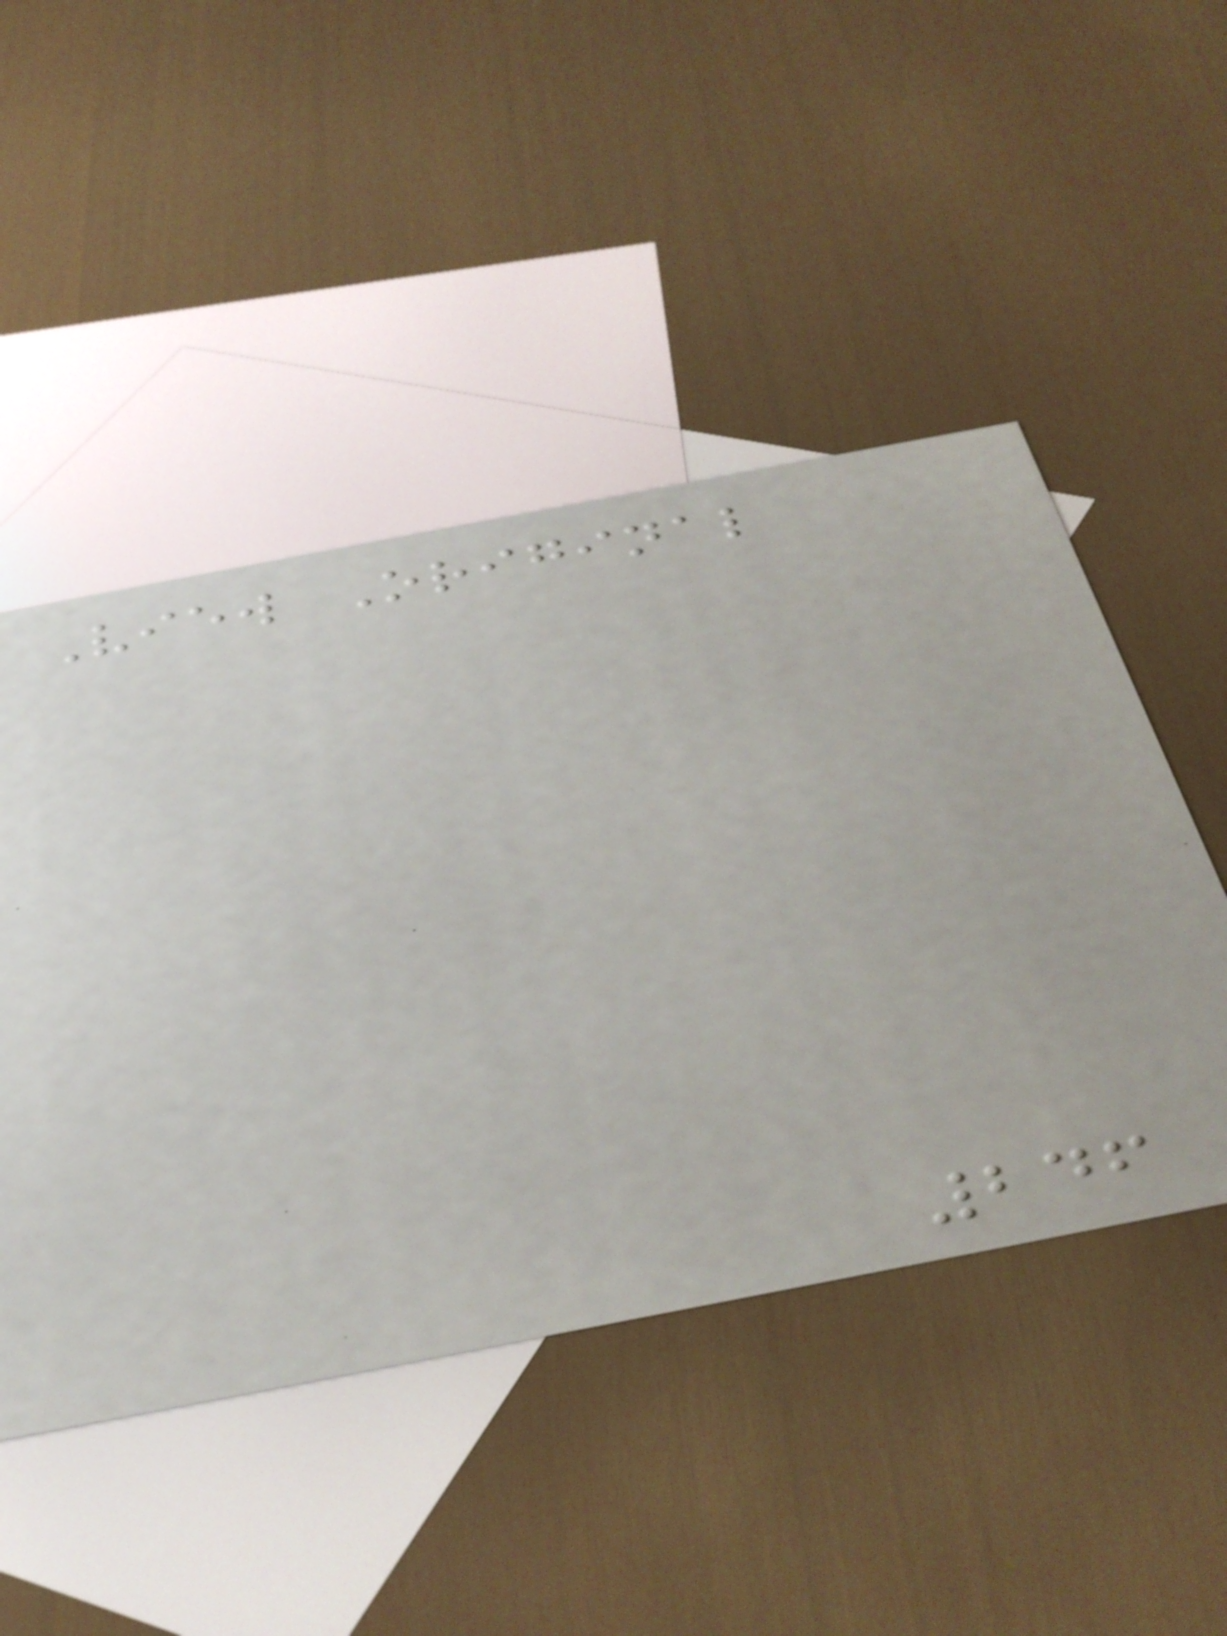View Original
246
